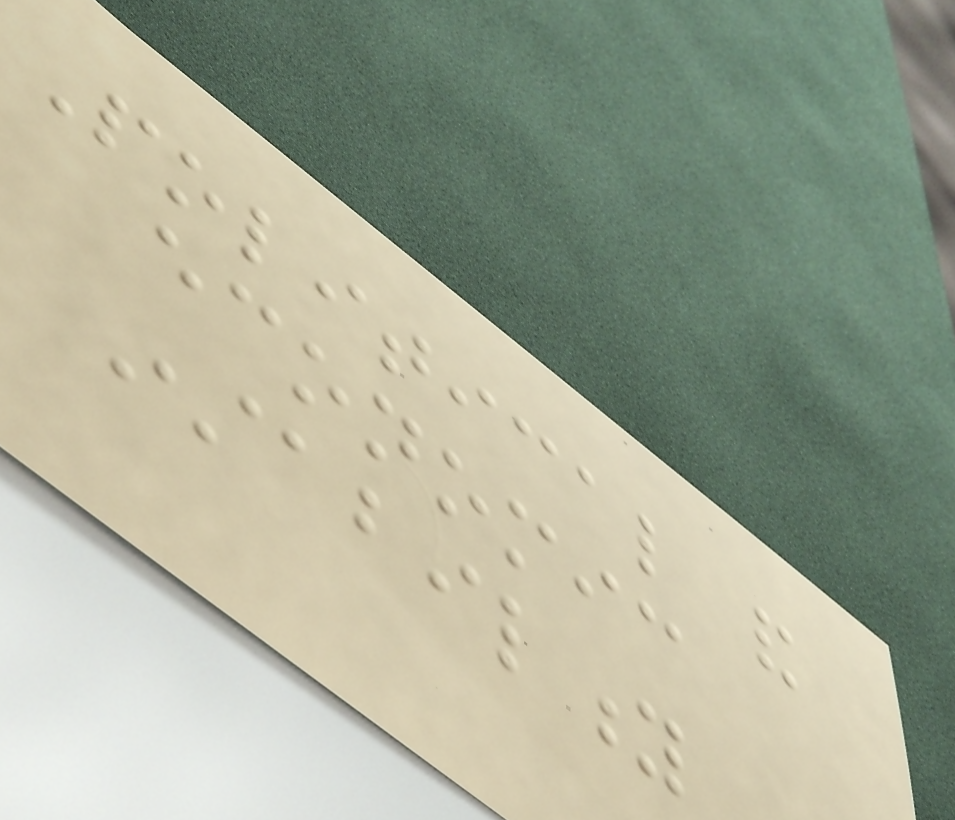Political and
economic
instability
